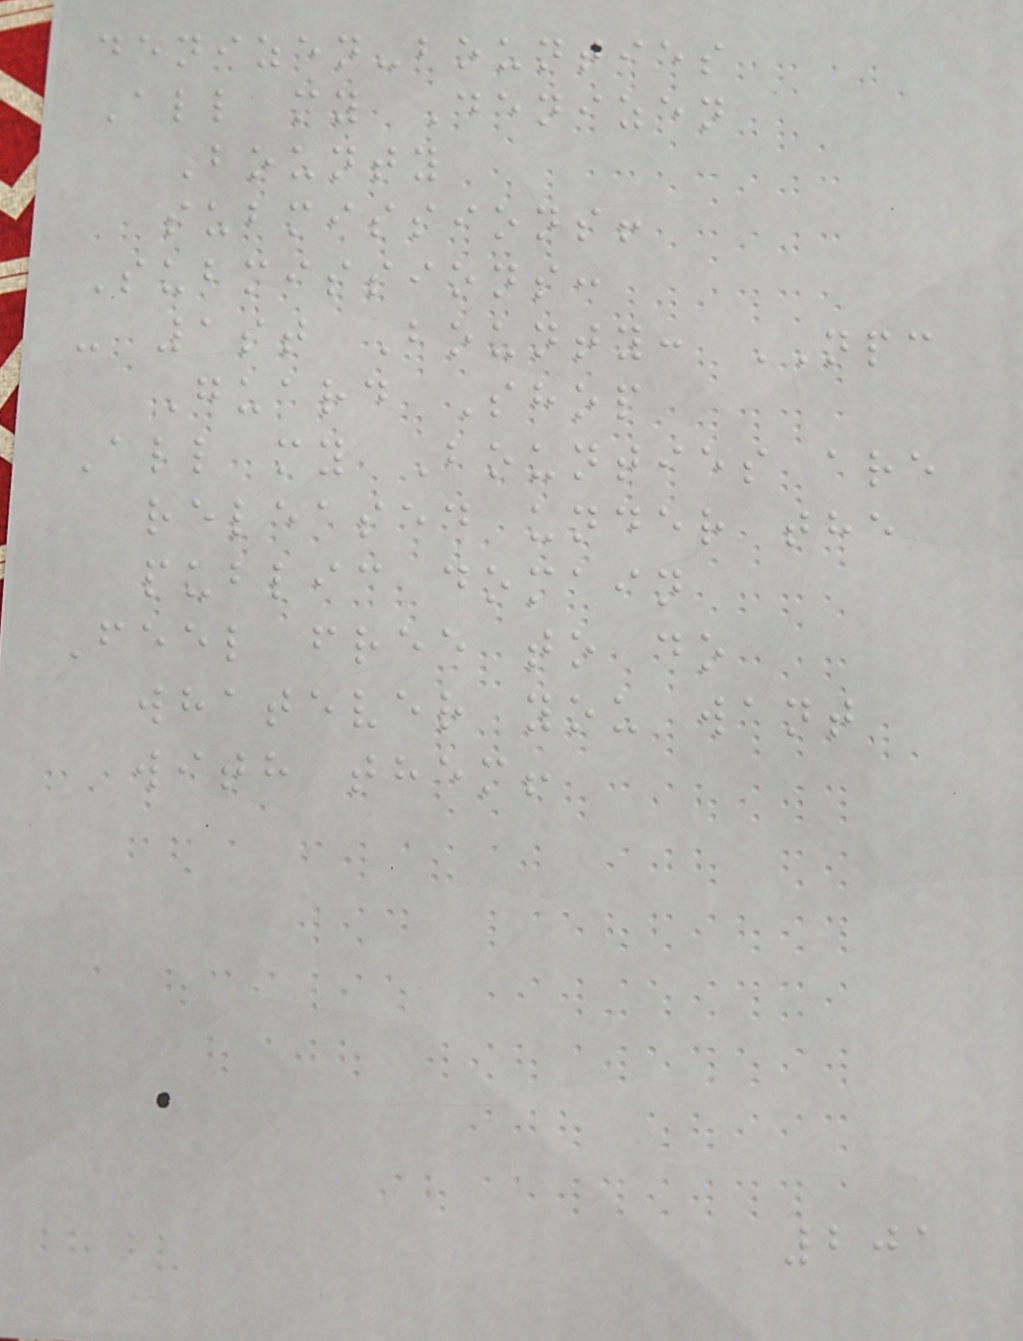denizen-bounties
All my Denizen
Bounty
submissions!
Submissions:
- 1st Bounty: NPC
Guard Shop
All my Bounties are
released under the
public domain
Feel free to do
whatever you want
with them!
201
